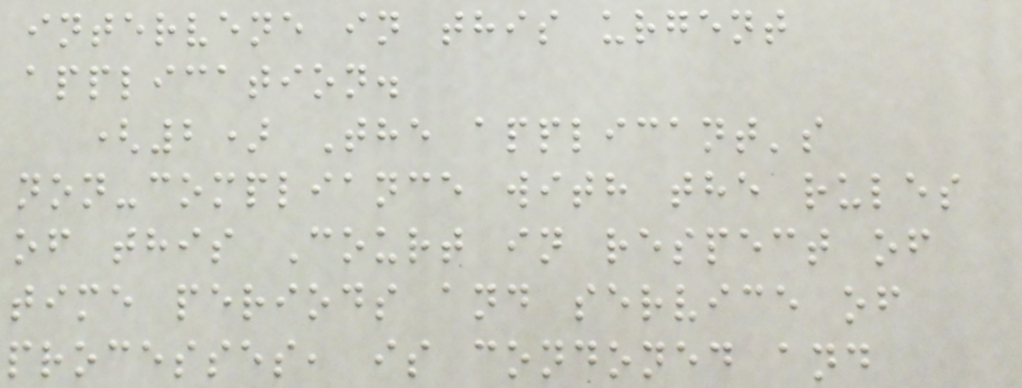intervene in this urgent
application.
(2) The applicant's
non-compliance with the rules
of this Court in respect of
time periods and service of
processes, is condoned and
